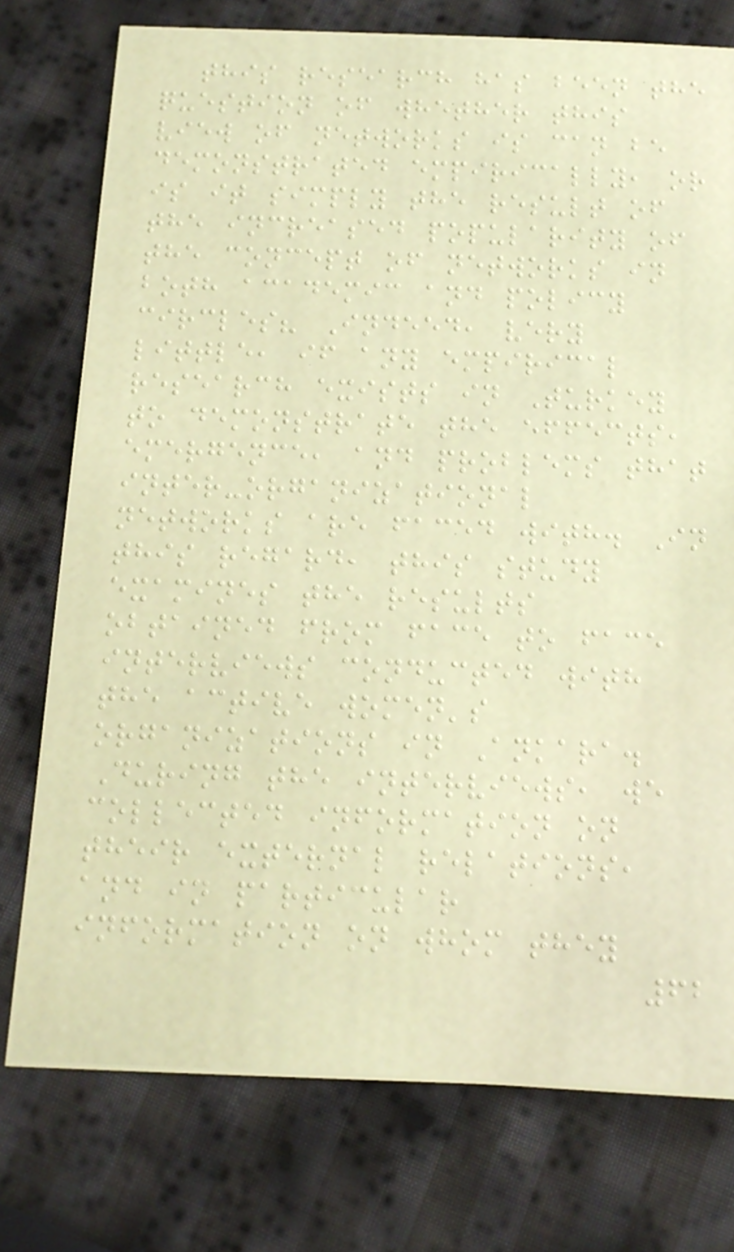this research has been the
question of whether this
view of networks is can be
demonstrated empirically, or
is it simply the result of
the increased popularity of
the concept of networks in
both academic and policy
circles? Indeed, very
little, if any empirical
research exists in Turkey
to demonstrate the effects,
emergence, and problems that
inter-organizational
networks are faced with. In
this regard, this study
examines the results
obtained from face to face
interviews conducted with
the active women's
organizations in Ankara.
During the interviews, we
collected information on
their external relations,
and in particular
information on whom they
62
